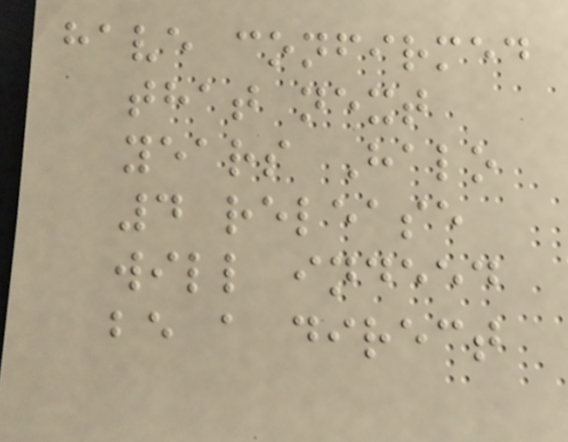have confirmed
that next
years Halo
4 release
will indeed
be a direct
